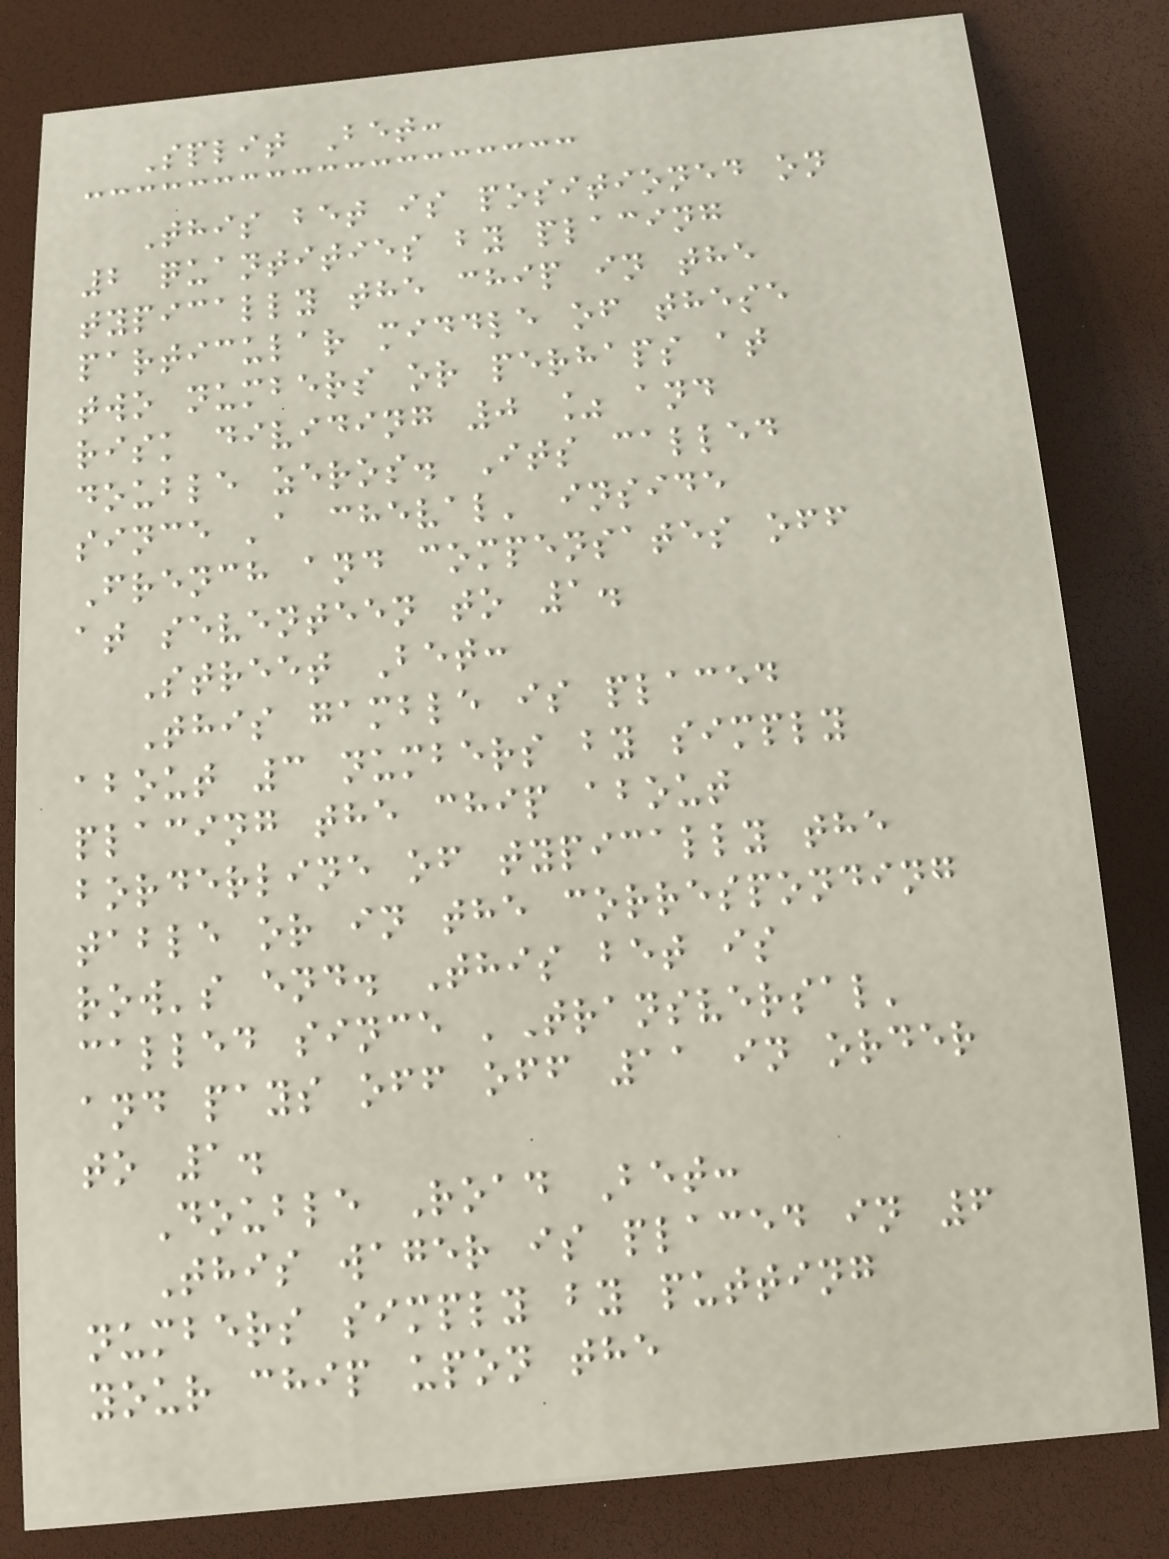Split Bet:
This bet is positioned on
2 quantities by placing
typically the chip in the
particular middle of these
two numbers or perhaps at
risk dividing 0 % and
double zeros. Its called
since 'a cheval' inside
French and compensates off
at seventeen to 1.
Street Bet:
This gamble is placed
about 3 numbers by simply
placing the chip about
borderline of typically the
table or in the corresponding
row's end. This bet is
called since 'Transversal'
and pays off off 11 in order
to 1.
Double Road Bet:
This wager is placed in 6
numbers simply by putting
your chip upon the
